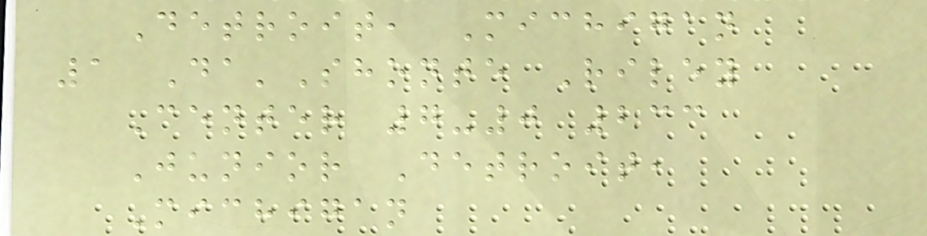Detroit, Michigan
1 Da'Shonte Riley
Center 7-0 233
Junior Detroit,
Michigan
